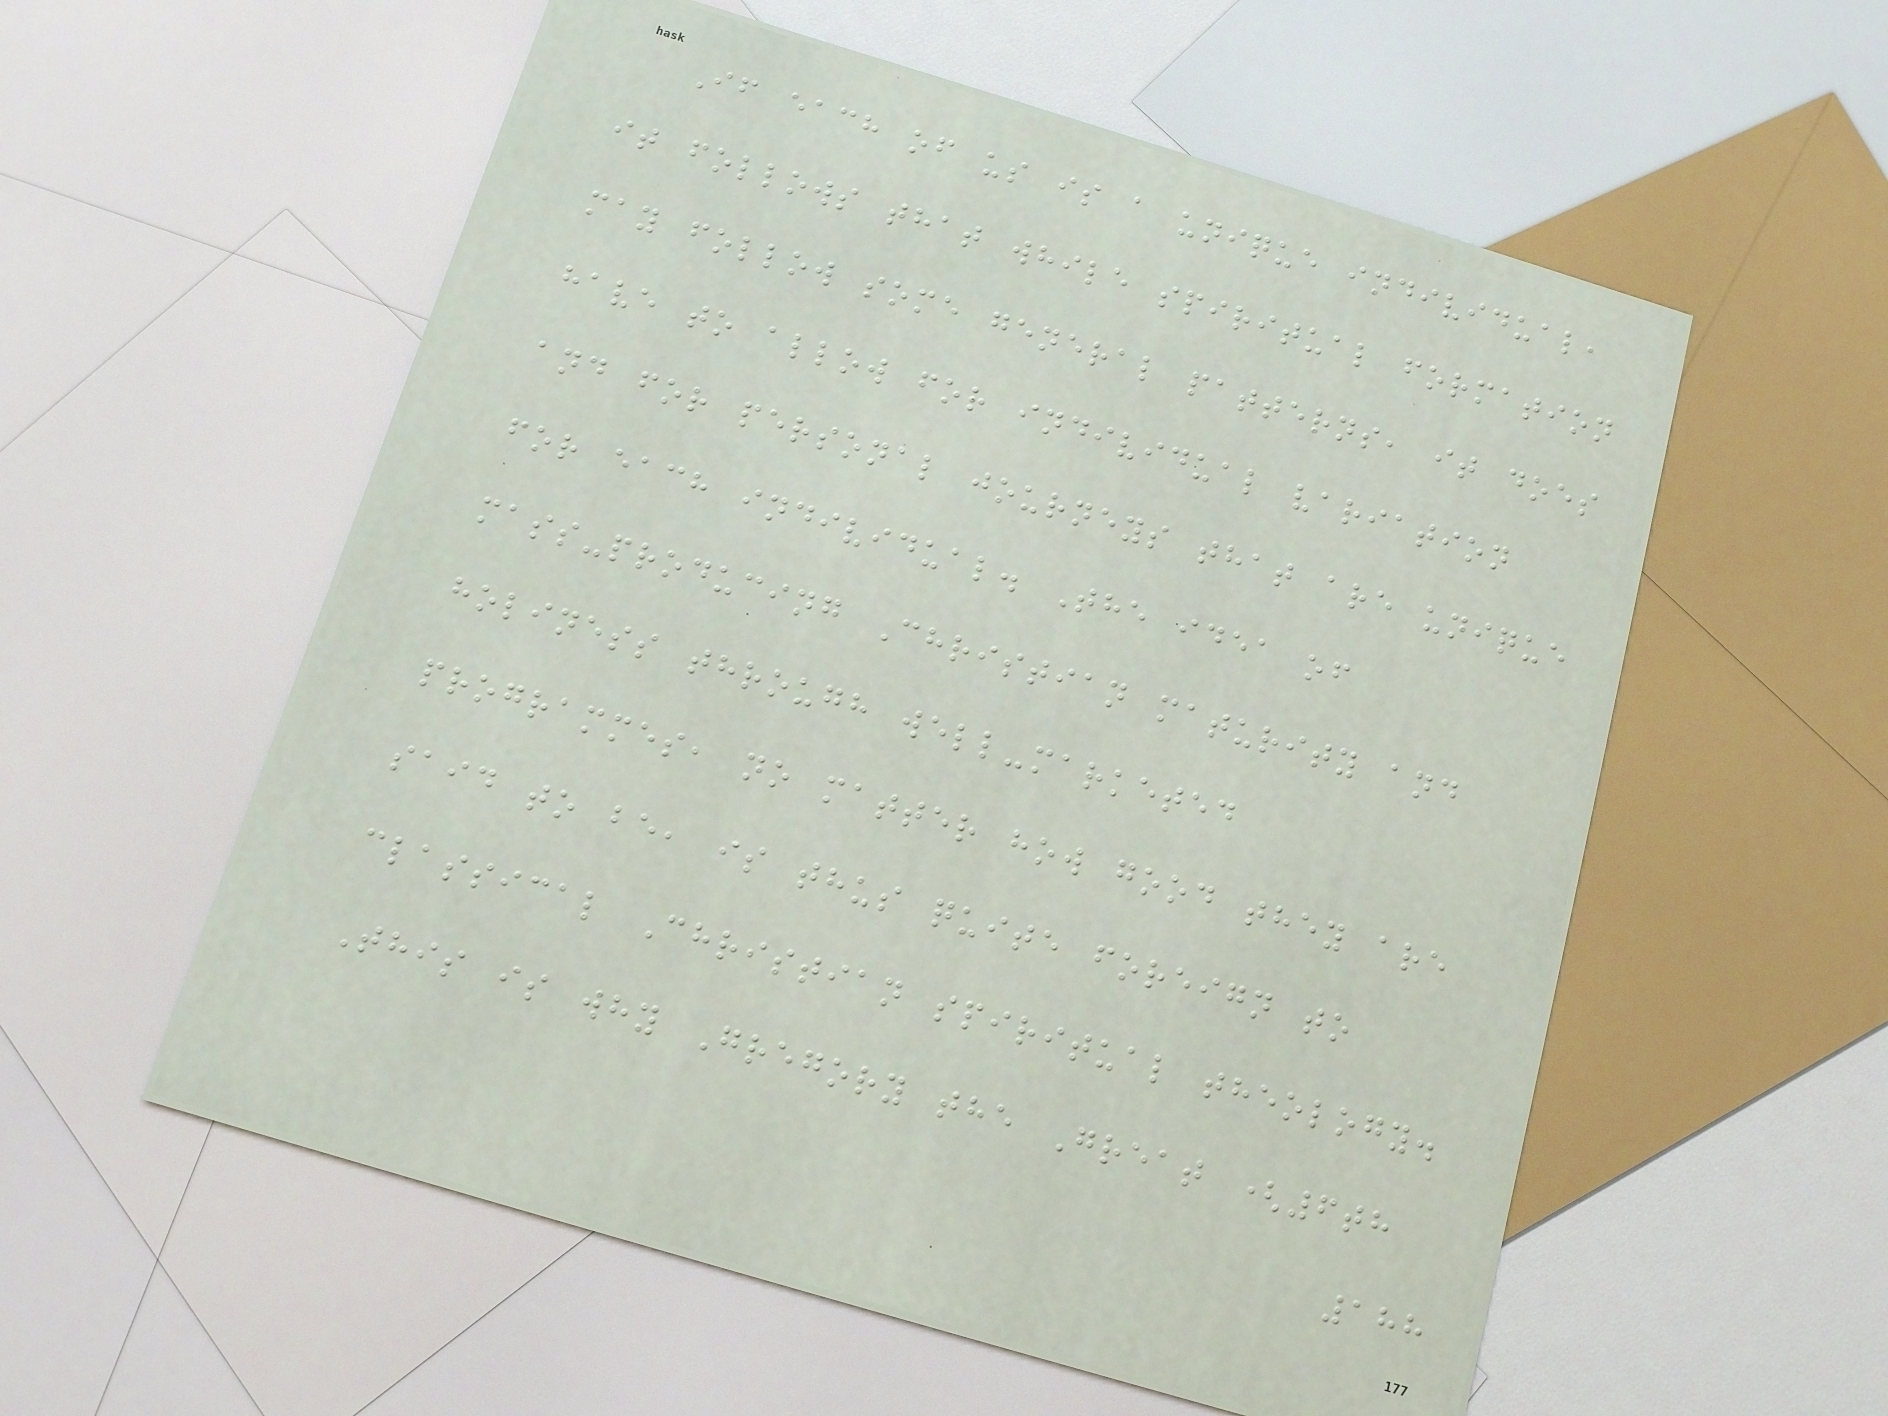If each of us is a unique individual,
it follows that while spiritual formation
may follow some general patterns, it does
have to allow for individual variation
and for personal journeys that are unique
for each individual. The idea of
mass-producing Christian maturity and
holiness through well-marketed
programmes, no matter how good they are
said to be, is thus quite foreign to
classical Christian spiritual theology.
This is why Gregory the Great (6th
188
